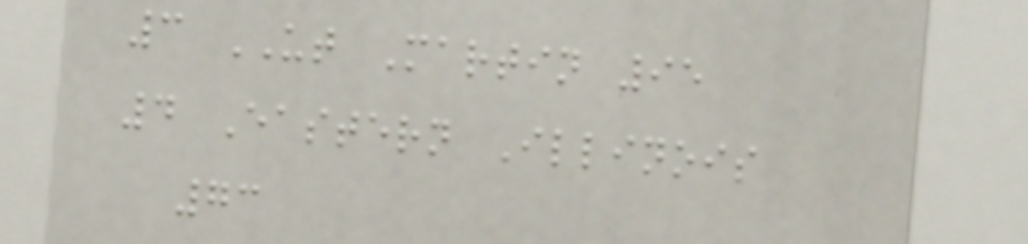3 UT Martin 95
4 Eastern Illinois
73
